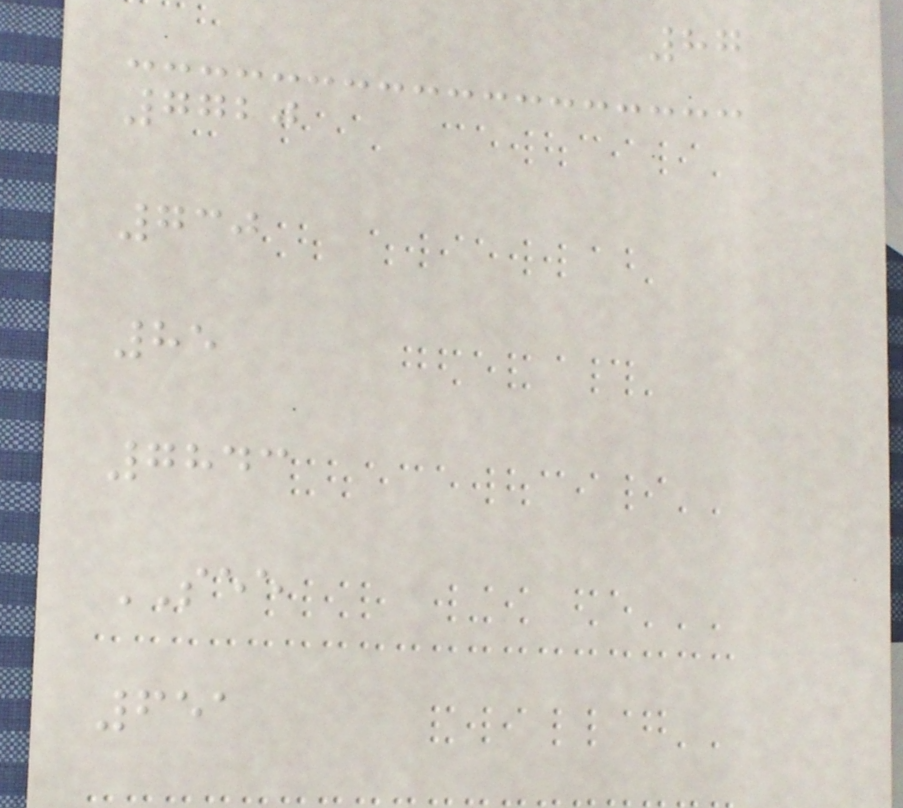87
7720
730
85
7843
SEE
651
